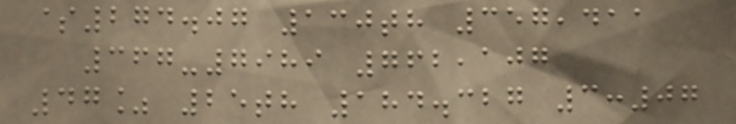$274.07 130th 357,411
367-7989 762,107
47% 25th 184.327 3:07
